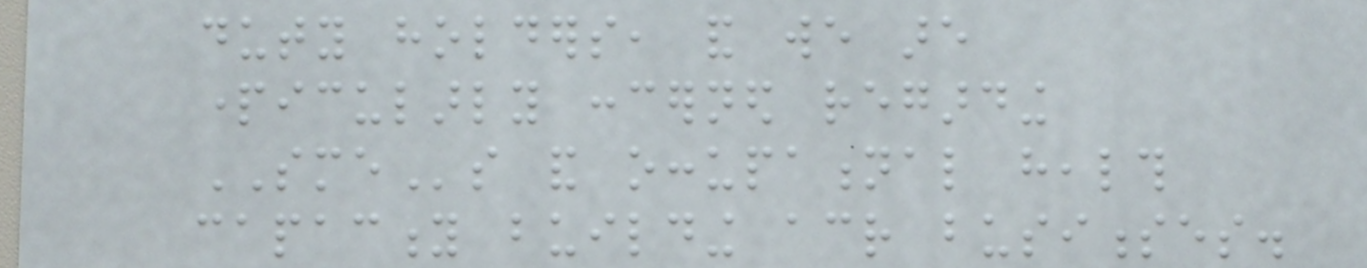duty holders, and we are
particularly concerned regarding
SMEs and occupational health
capacity building across businesses.
